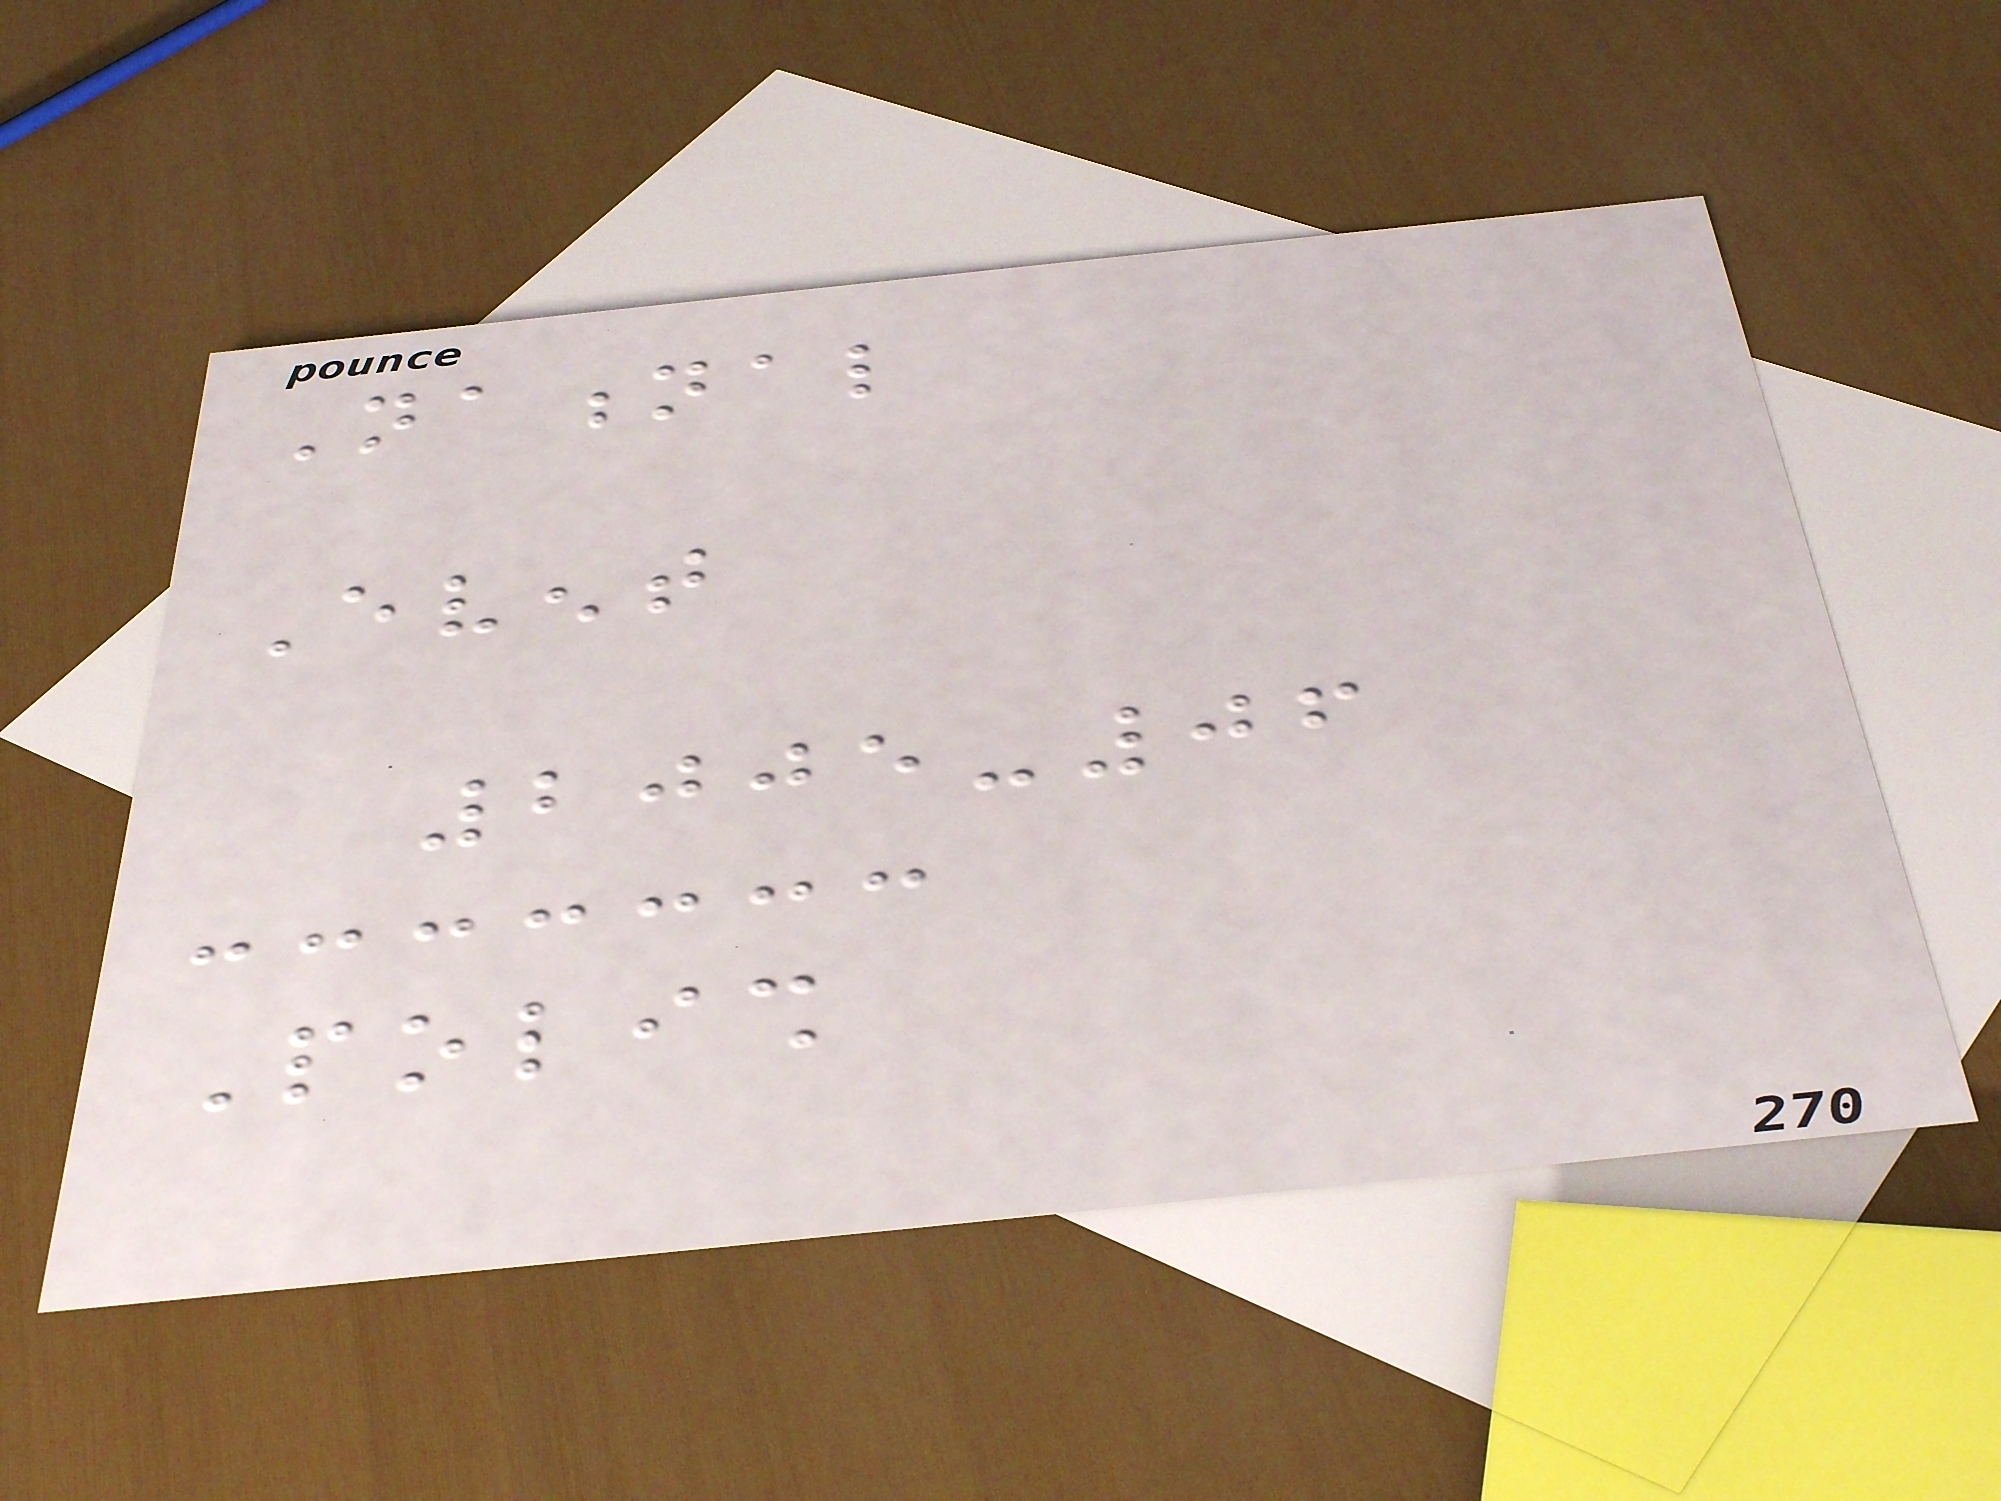National
Event
2005-06
Polish
